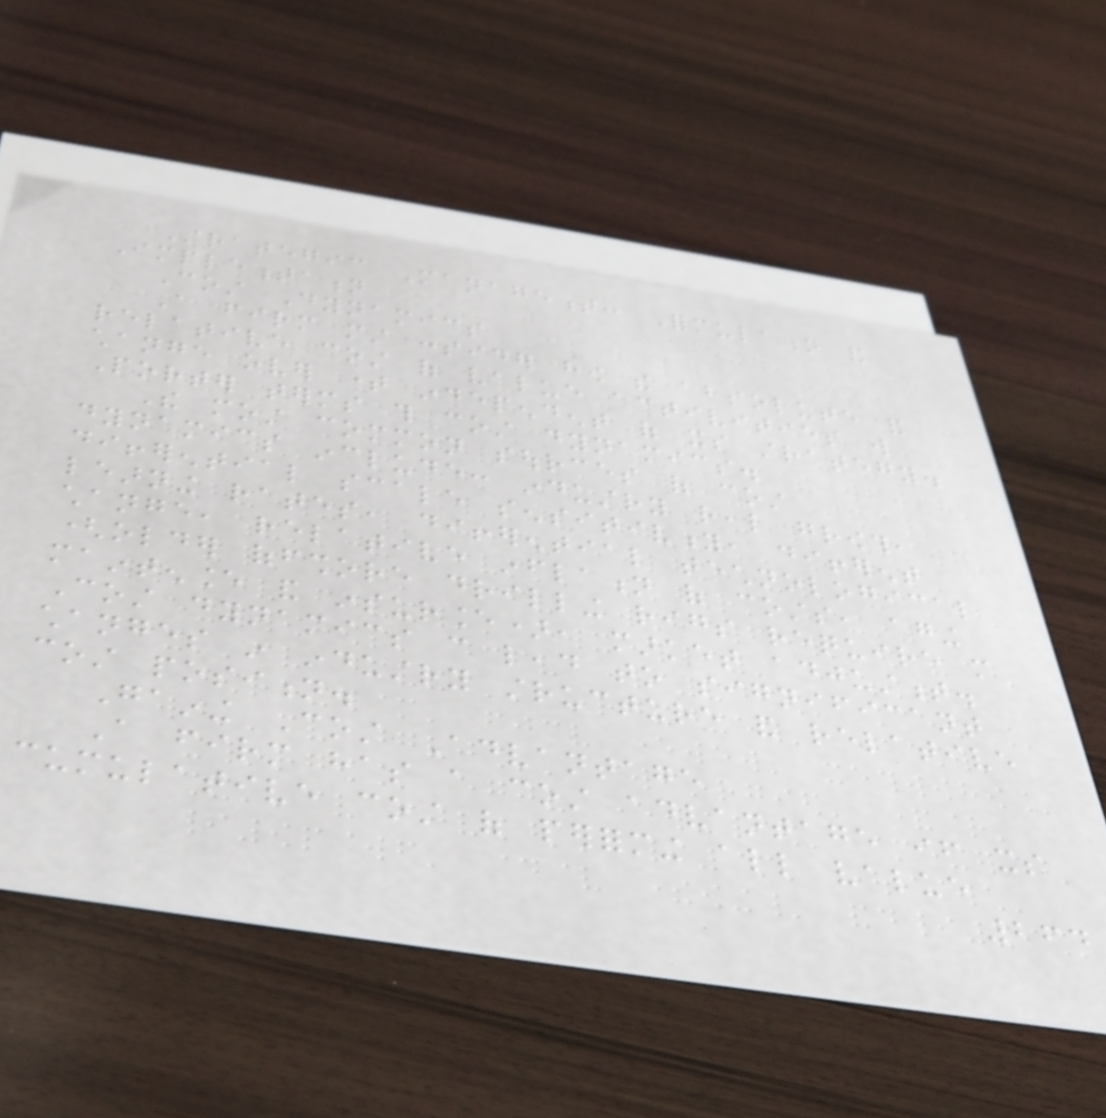Strategic Management: Formulation and
Implementation
Cost Dynamics
A firm must consider how the absolute and
relative cost of value activities will
change over time independent of its strategy.
Porter terms this cost dynamics.
The most common sources of cost
dynamics include: industry real growth,
differential scale sensitivity, different
learning rates, differential technological
change, relative inflation of costs, aging
(older offshore drilling rigs require more
maintenance and insurance), market adjustment.
Cost dynamics can lead to significant
changes in industry structure and relative
cost position.
Gaining Cost Advantage
A firm has a cost advantage if its
cumulative cost of performing all value
264
